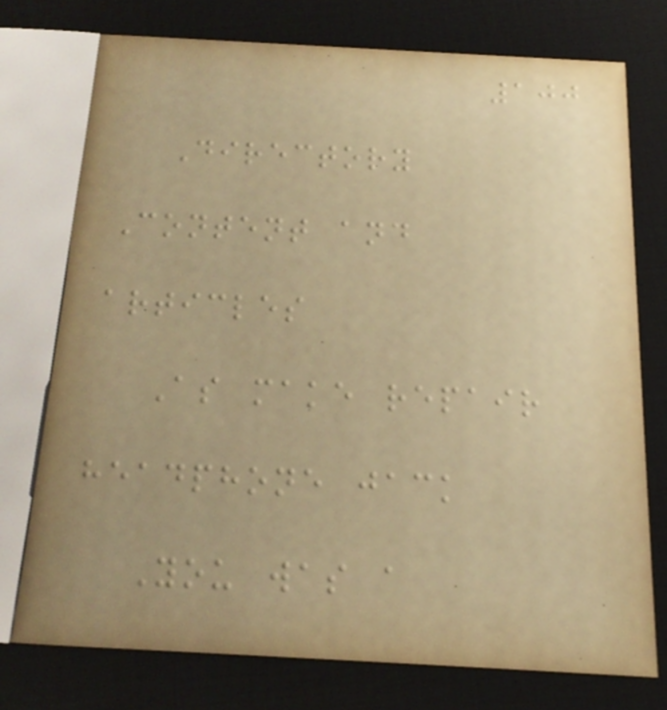100
Directory
Content and
articles
As make repair
headphone jack
You was a
